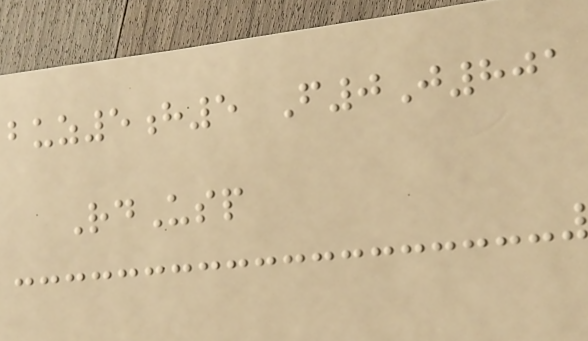buz5h5 F0J801
RdUsp
